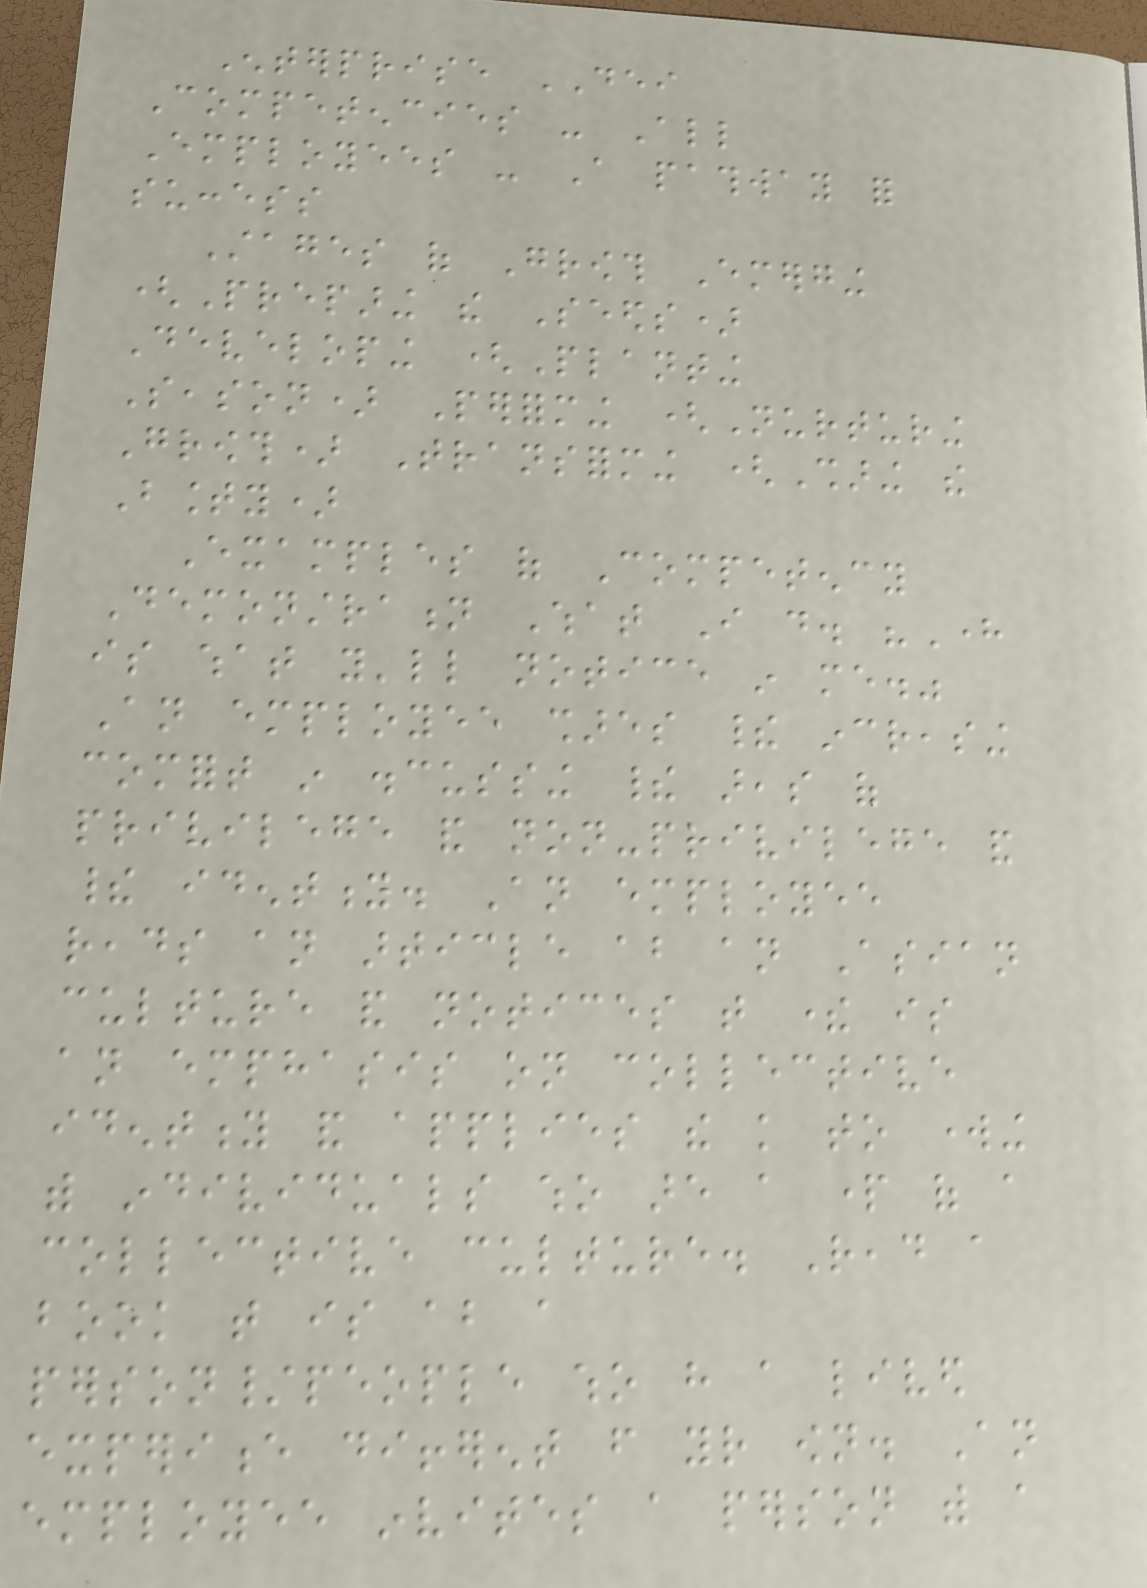Enterprise DEI
Competencies - All
Employees - A pathway for
success
Stages of Growth Emerging
(Preparing the Seeds)
Developing (Planting
Season) Performing (Nurturing
Growth) Transforming (Sharing the
Bounty)
Examples of Competency
Demonstration What I do. "Here
is what you'll notice in me."
An employee shares their increasing
comfort in discussing their areas of
privilege and non-privilege and
their identity. An employee
reads an article about an Asian
culture and notices that there is
an emphasis on collective
identity and applies the knowledge to working
with individuals who are a part of a
collective culture. Read a
book that is about a
person/people who have a lived
experience different from your own. An
employee invites a person with a
